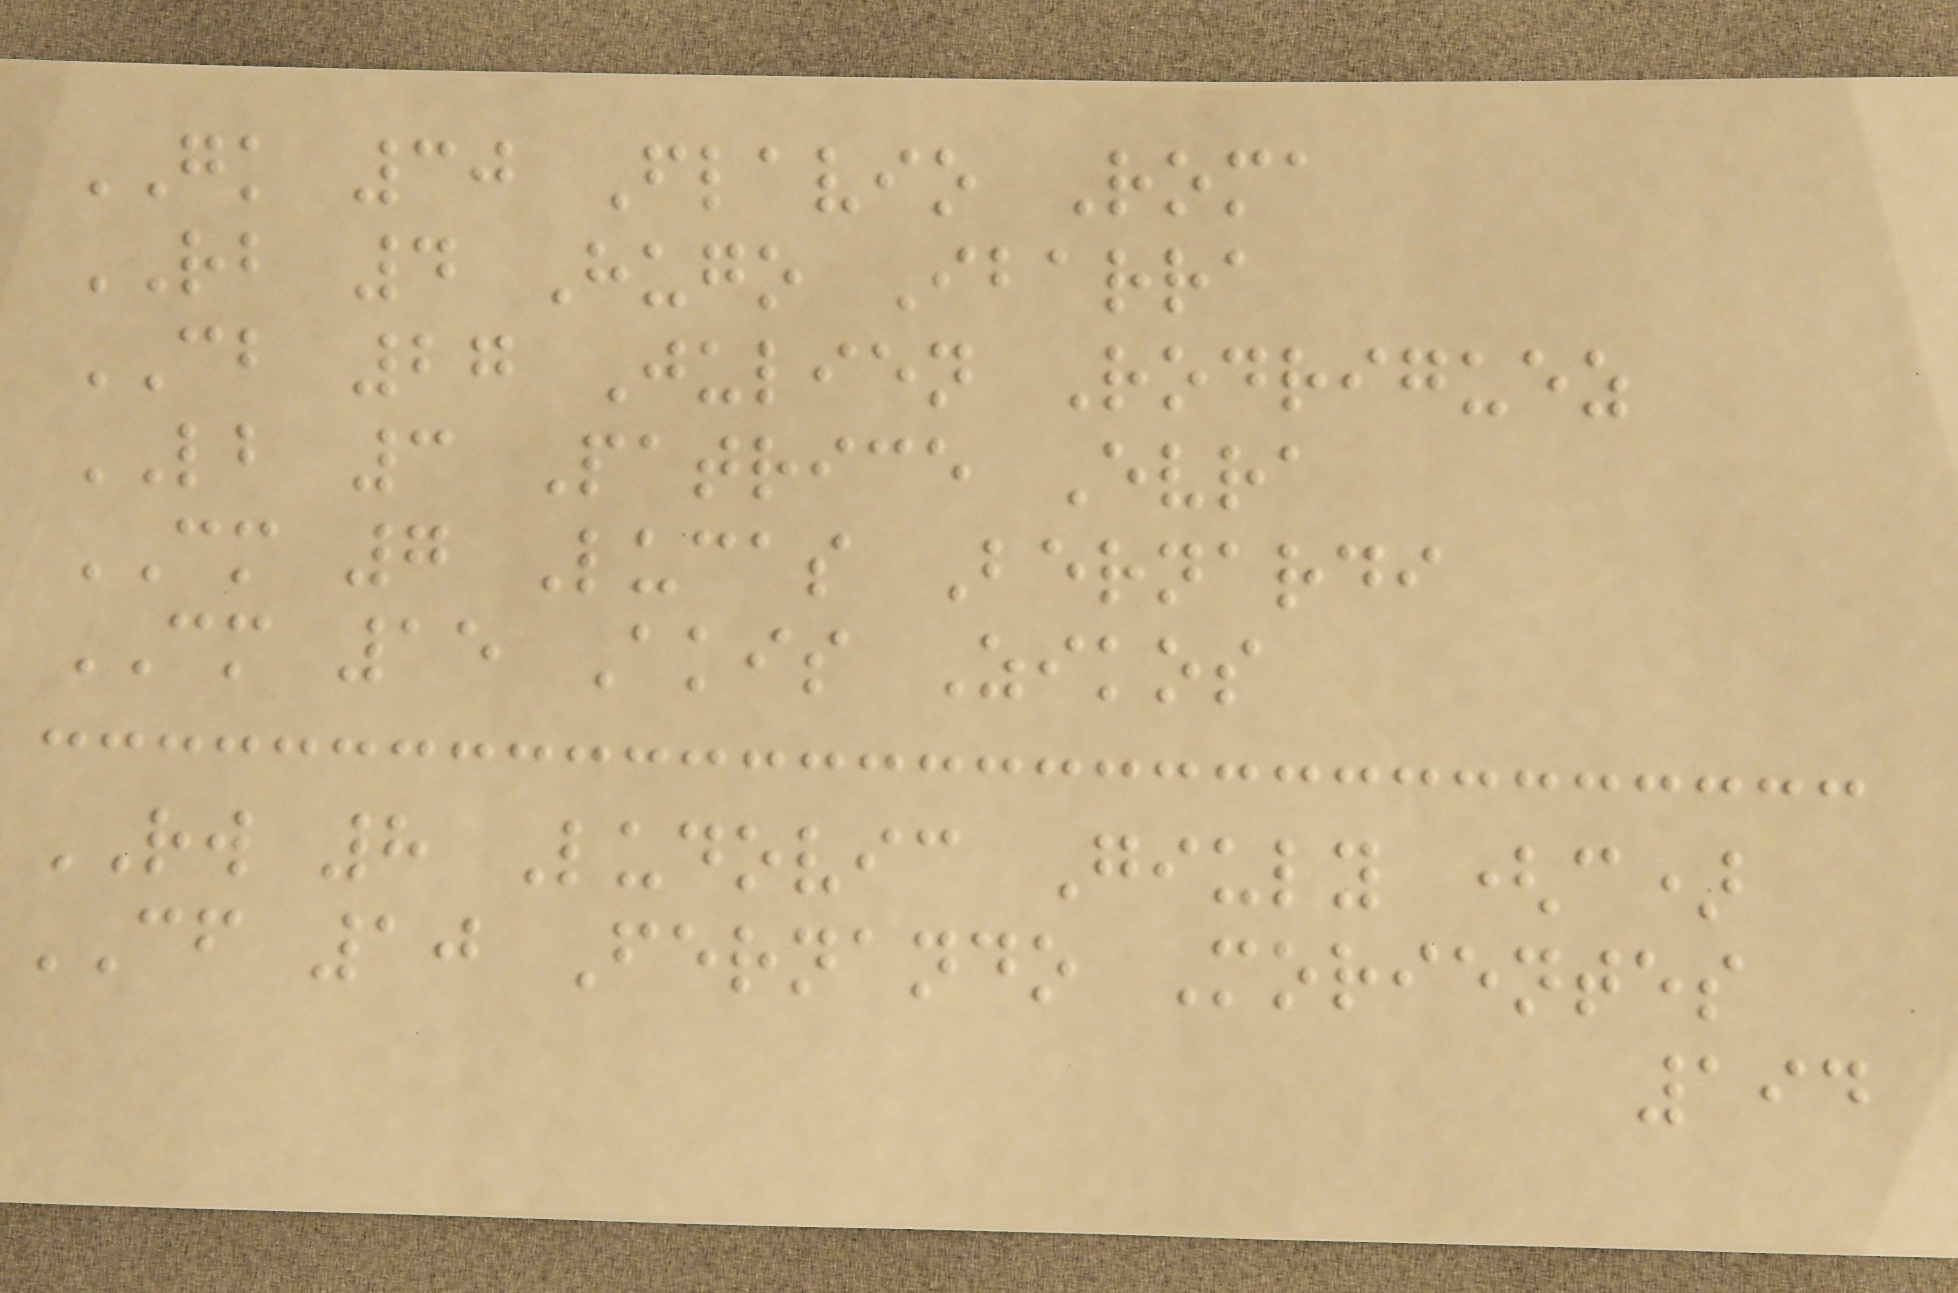GK 30 Flavio Roma
RB 4 Hugo Ibarra
CB 27 Julien Rodriguez
LB 3 Patrice Evra
CM 7 Lucas Bernardi
CM 15 Akis Zikos
RW 8 Ludovic Giuly (c)
CF 10 Fernando Morientes
194
